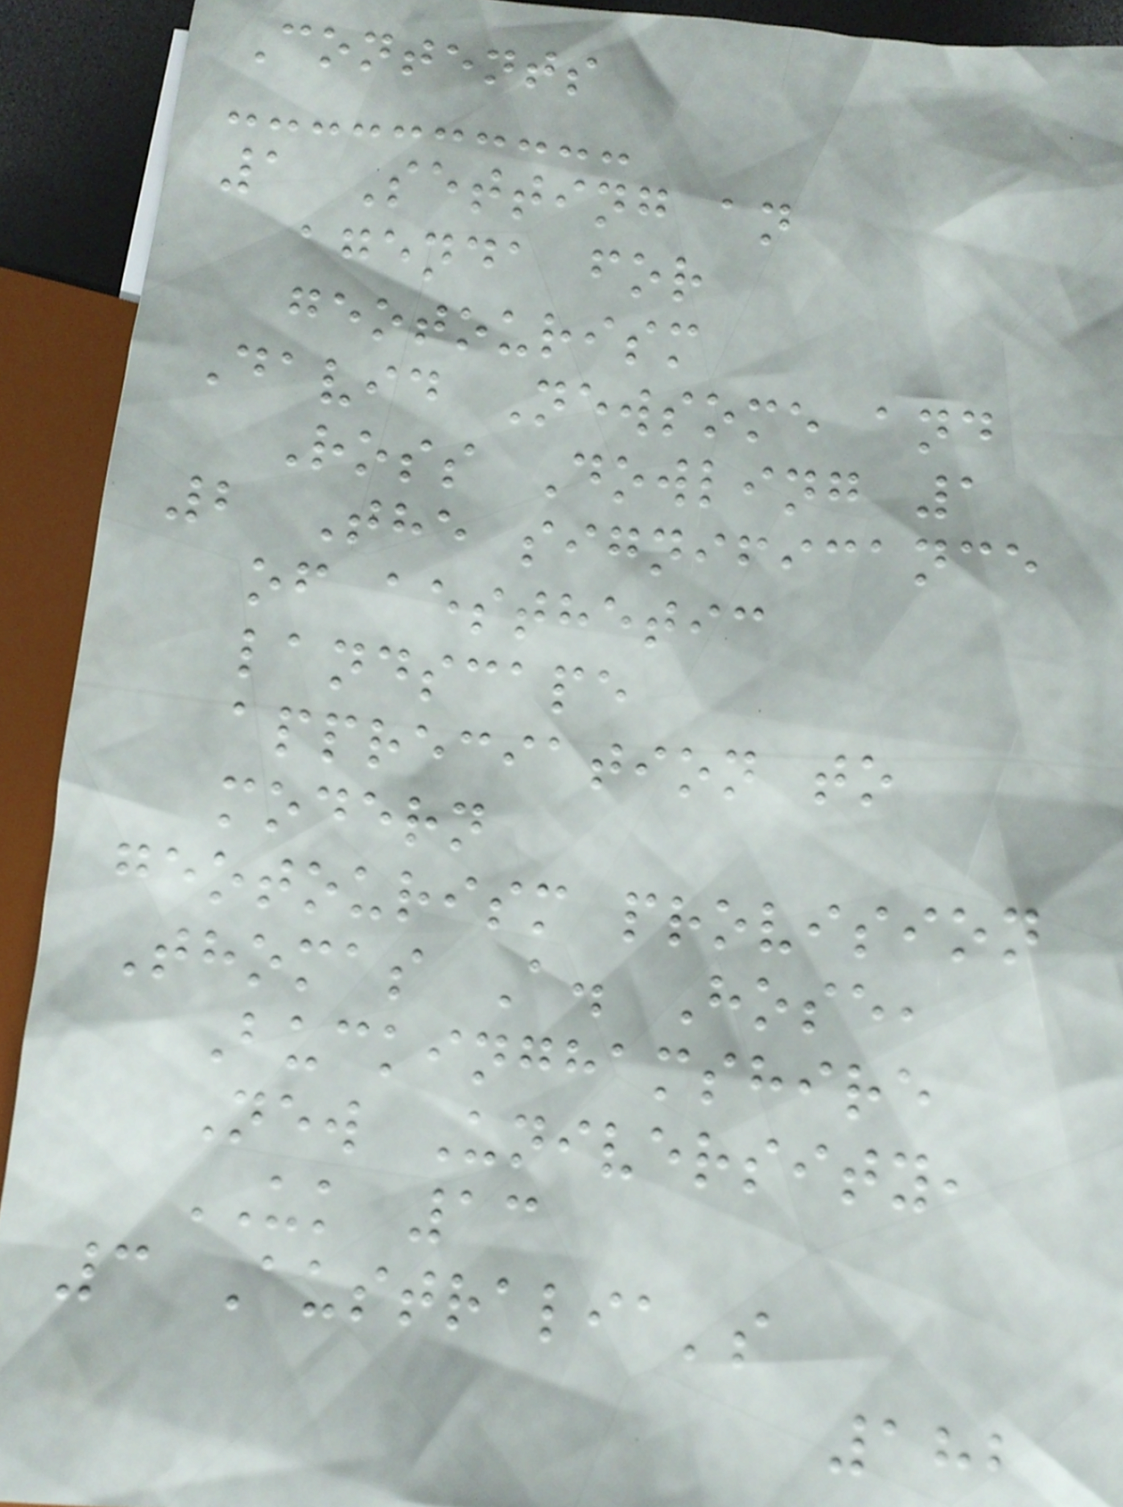Contents
1 Setting an
agenda for
geotourism
David Newsome and
Ross Dowling 1
2 The significance
of aesthetic
landscape
appreciation to
modern
geotourism provision
Thomas A. Hose,
Buckinghamshire
New University,
UK 13
3 Australia's
182
